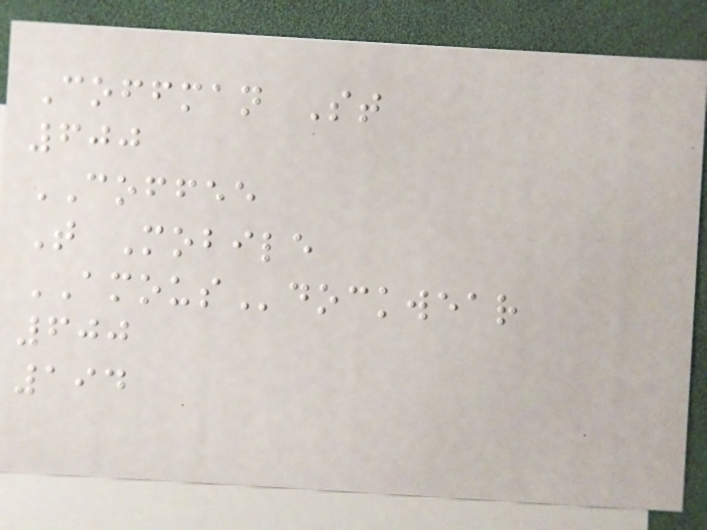Coffman St
600
COFFEE
T Mobile
AMOUSdockwear
600
194
